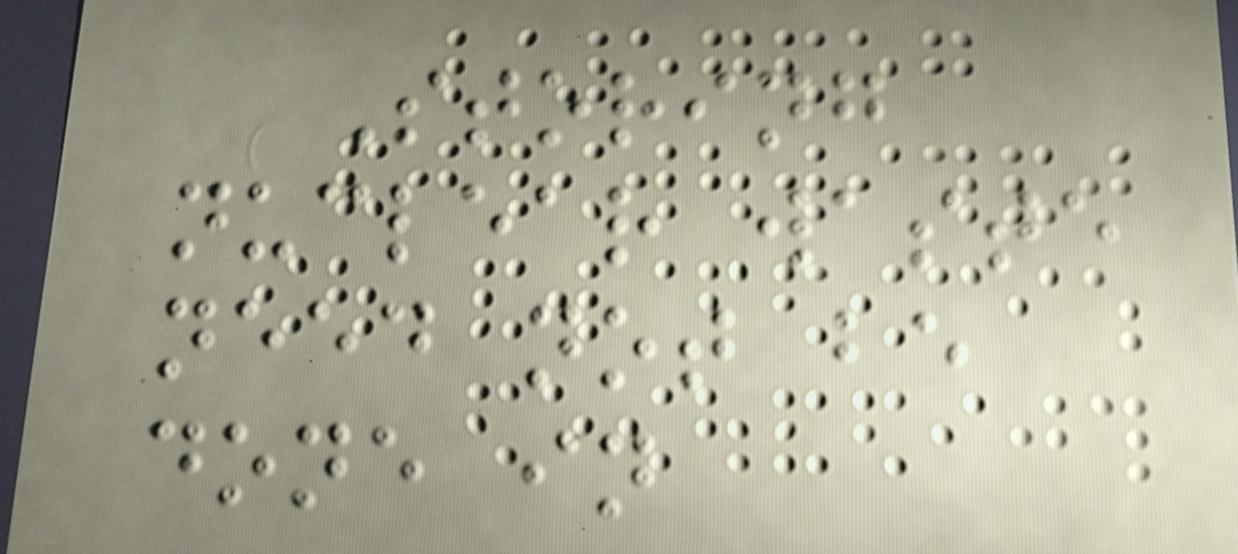Storing
nuclear waste
need not be
done in
